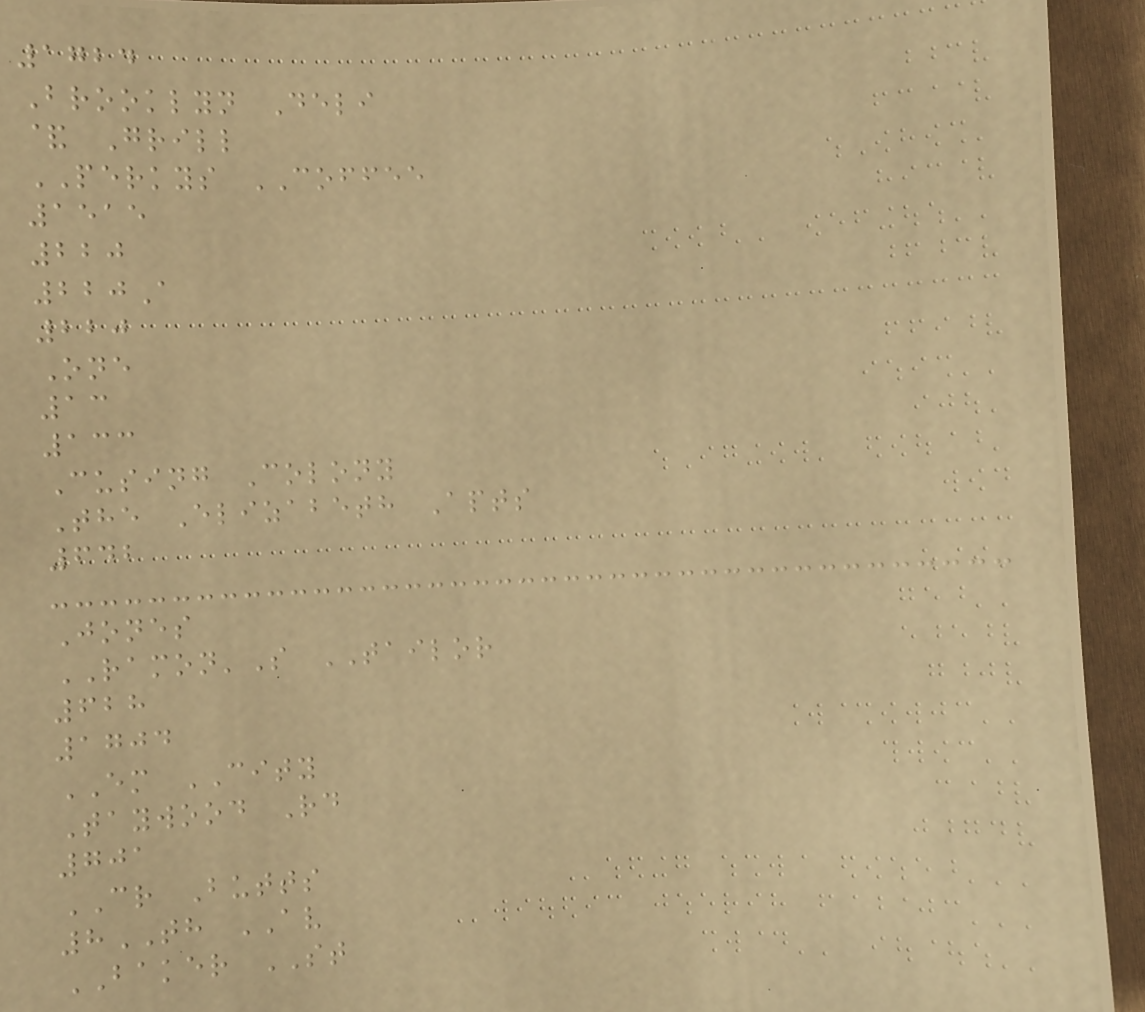1724
Brooklyn Deli
& Grill
PERKYS COFFEE
1515
220
220A
220
One
13
133
Cusing Colony
The Elizabeth Apts
642
Jones
RAMON'S TAILOR
628
1704
EM CITY
Taywood Rd
701
CR Butts
8TH AV
BAKER ST
